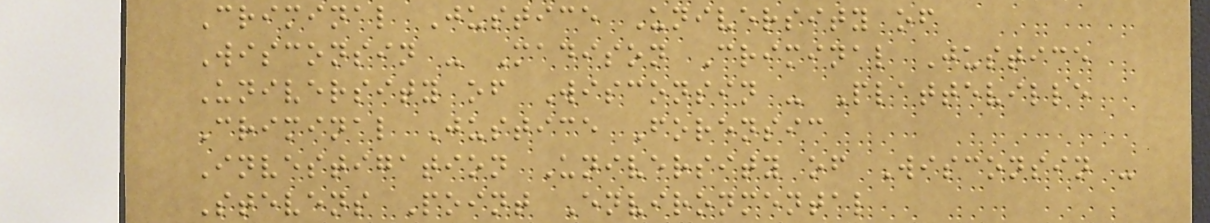Criminal Justice University of
Wisconsin - Madison Criminal Justice
University of Wisconsin - Platteville
Criminal Justice Forensic
Investigation University of Wisconsin -
Stevens Point Environmental
